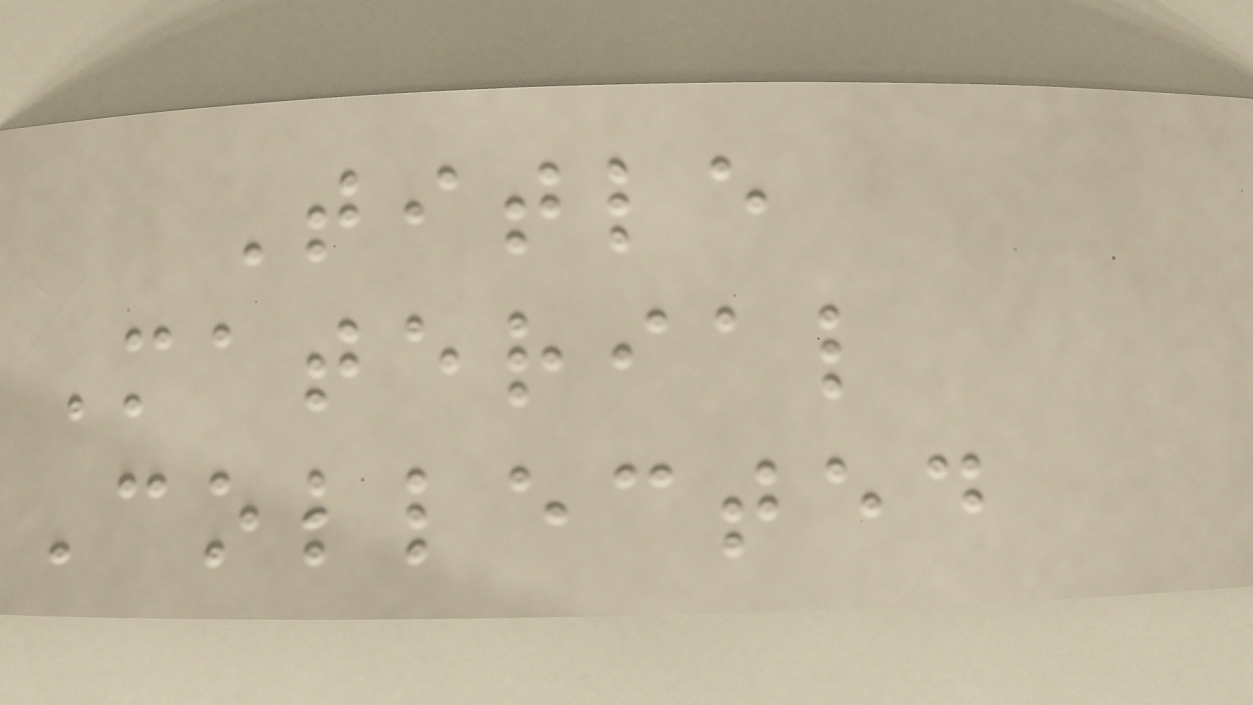Title
Material
Collected
